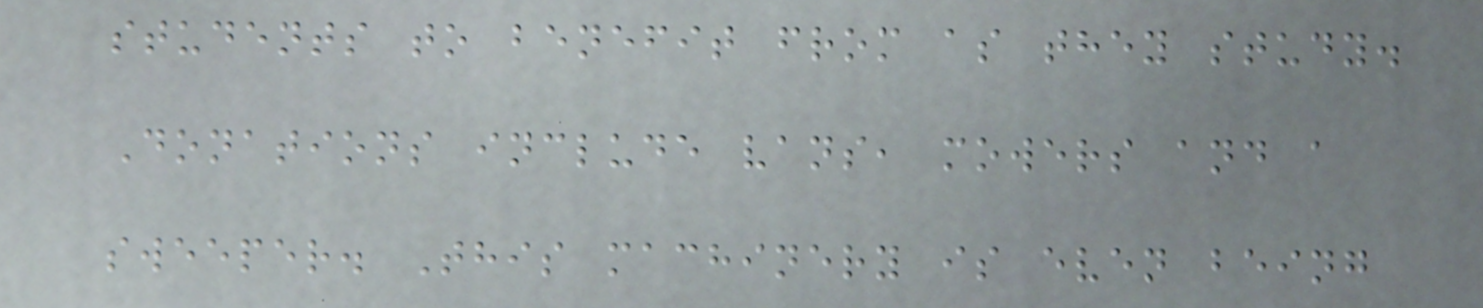students to benefit from as they study.
Donations include vans, mowers and a
sweeper. This machinery is even being
